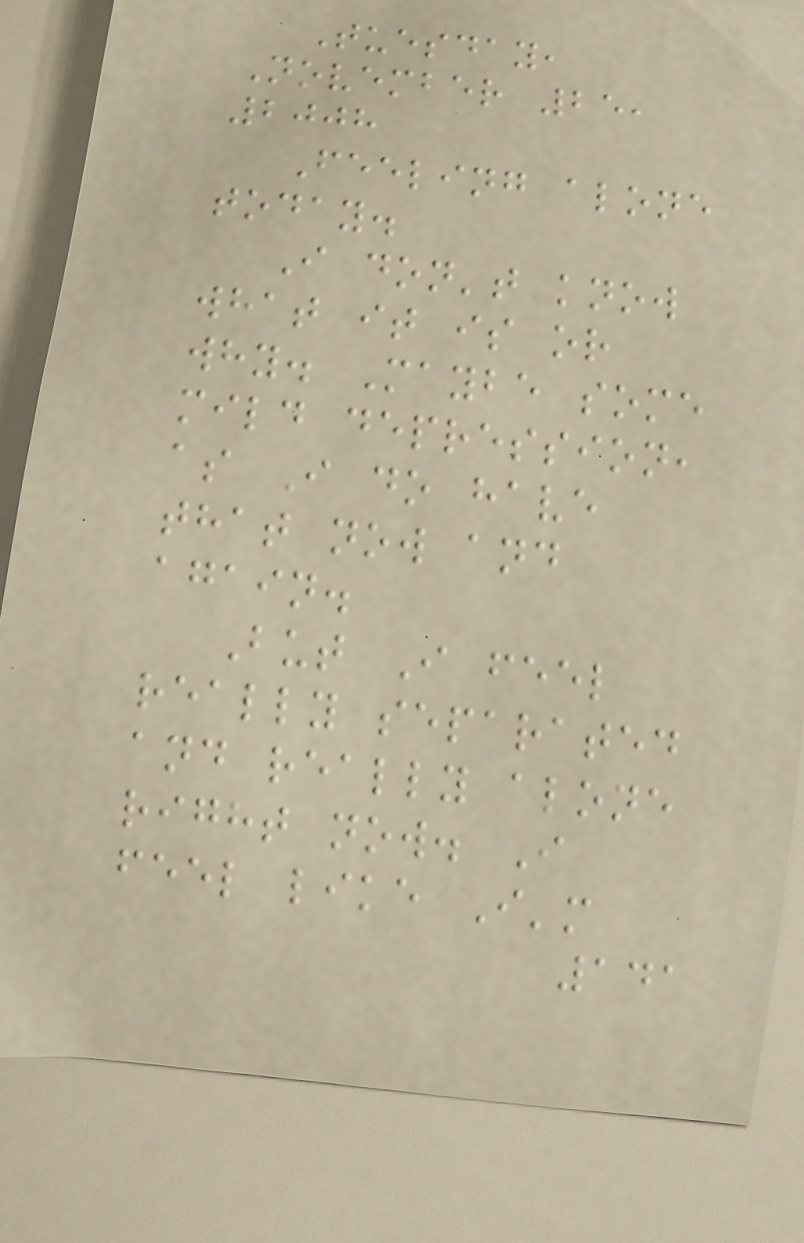Tuesday,
November 25,
2008
Feeling alone
today.
I don't know
what it is or
why. Maybe some
mild depression,
as I do have
that now and
again.
But I feel
really separated
and really alone
right now. I
feel like I'm
141
